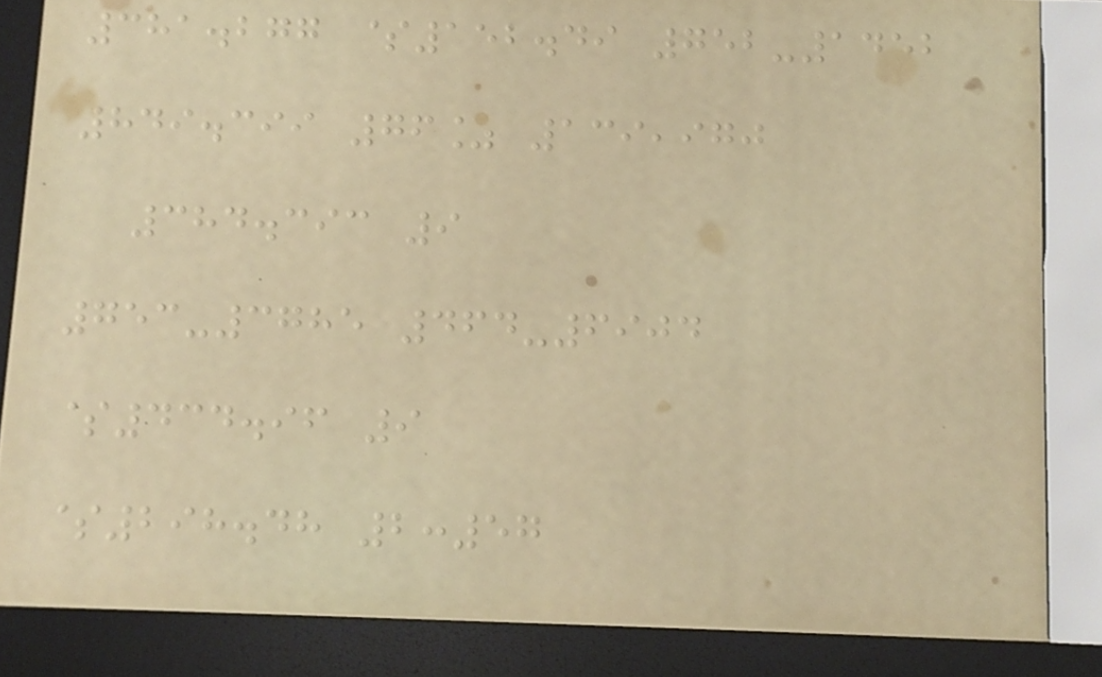381.277 $152.49 752-1452
849.399 76% 139,970
384.393 9
753-3785 464-6904
$434.96 9
$298.48 2:57
